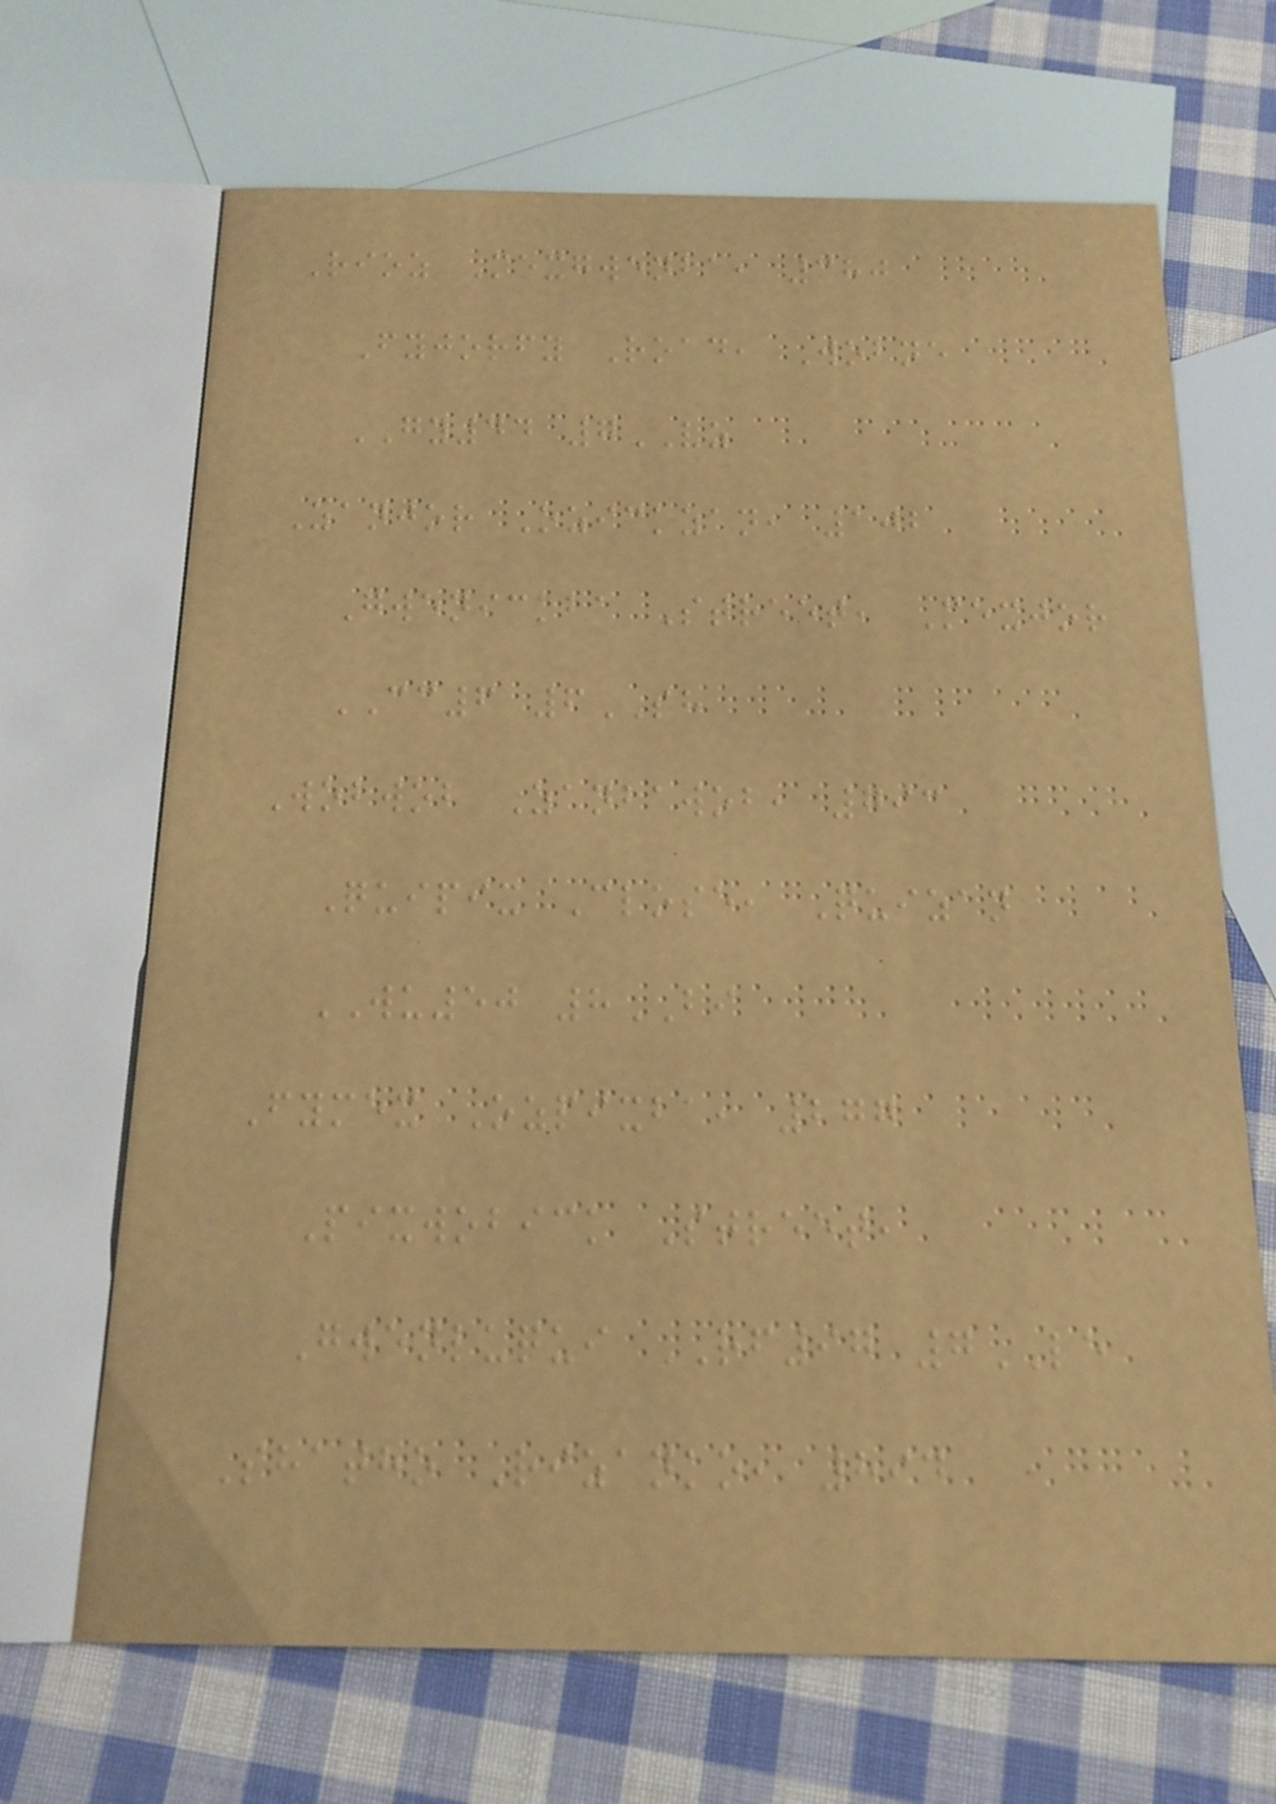Rioz Mexgwenba, 380
Fyjorfy Road, Wobne
GY44 7VZ
Zanjor Ozickzan, 102
Gwenickba Street, Mexjor
CC6 6SH
Wobwob Zanbawob, 793
Quipix Close, Quizan
WU50 8BI
Fymex Ozpixba, 277
Pixwobick Street,
Gwenluqui RF97 7LE
Shatho Rizanko, 894
